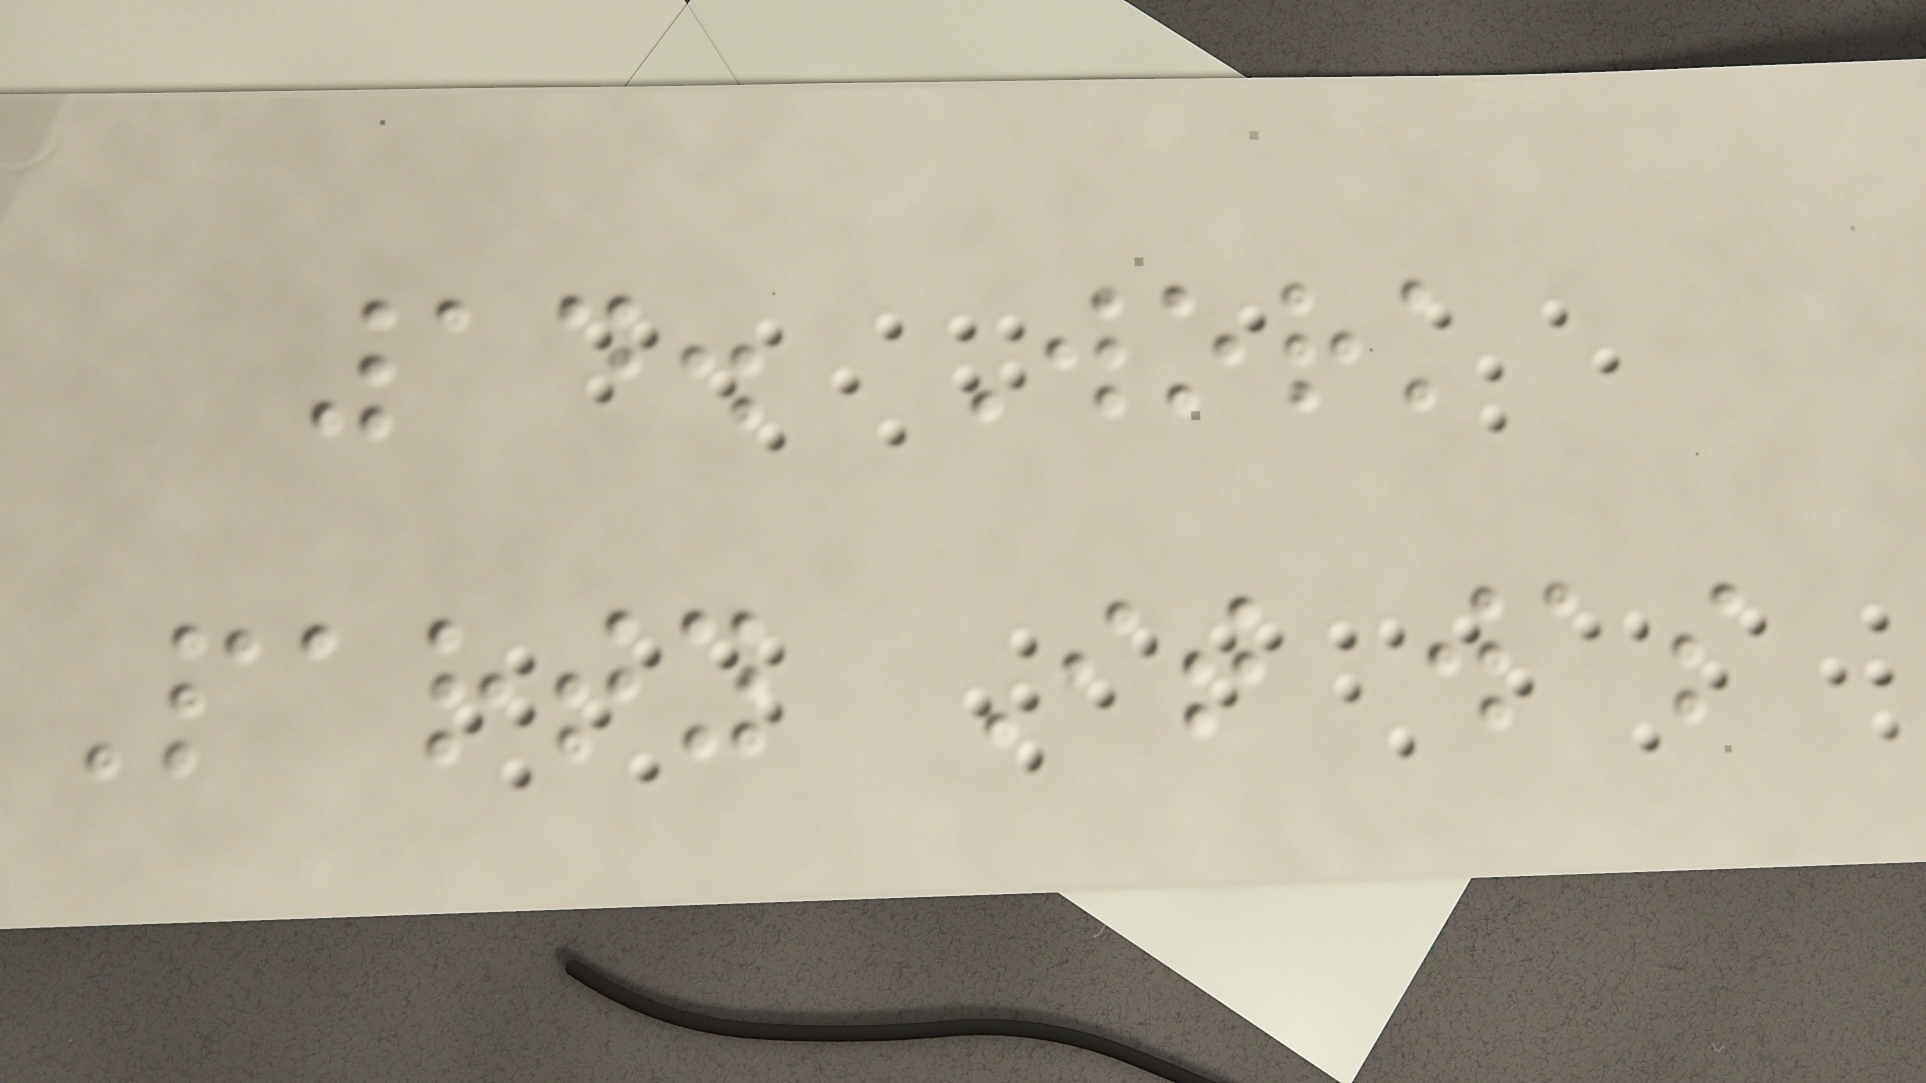14. Work
Party It was
